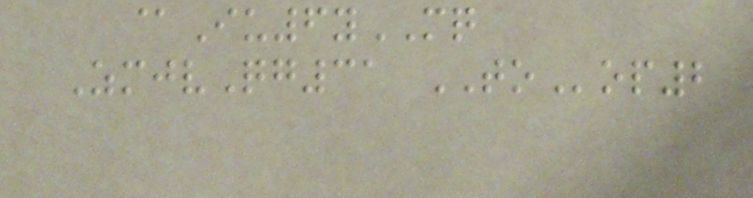@Iu6yMQ
ZmjvQg31 TOop2
